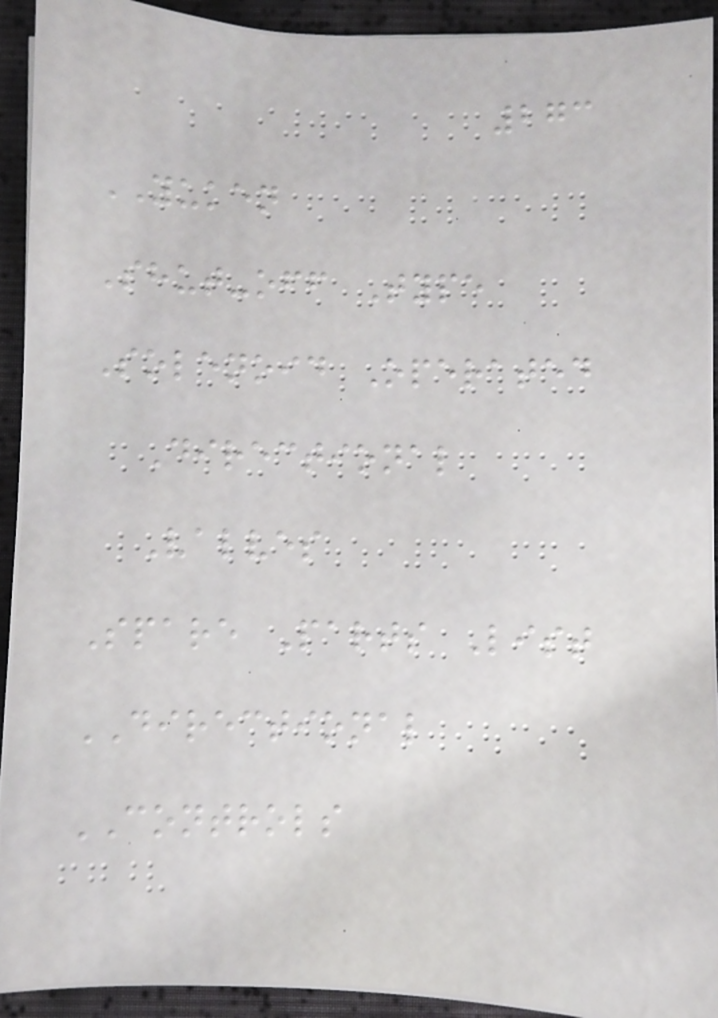273
YUKEN
Shut-off Type
Solenoid Operated
Directional
Valves
Spare Parts List
DIRECTIONAL
CONTROLS
